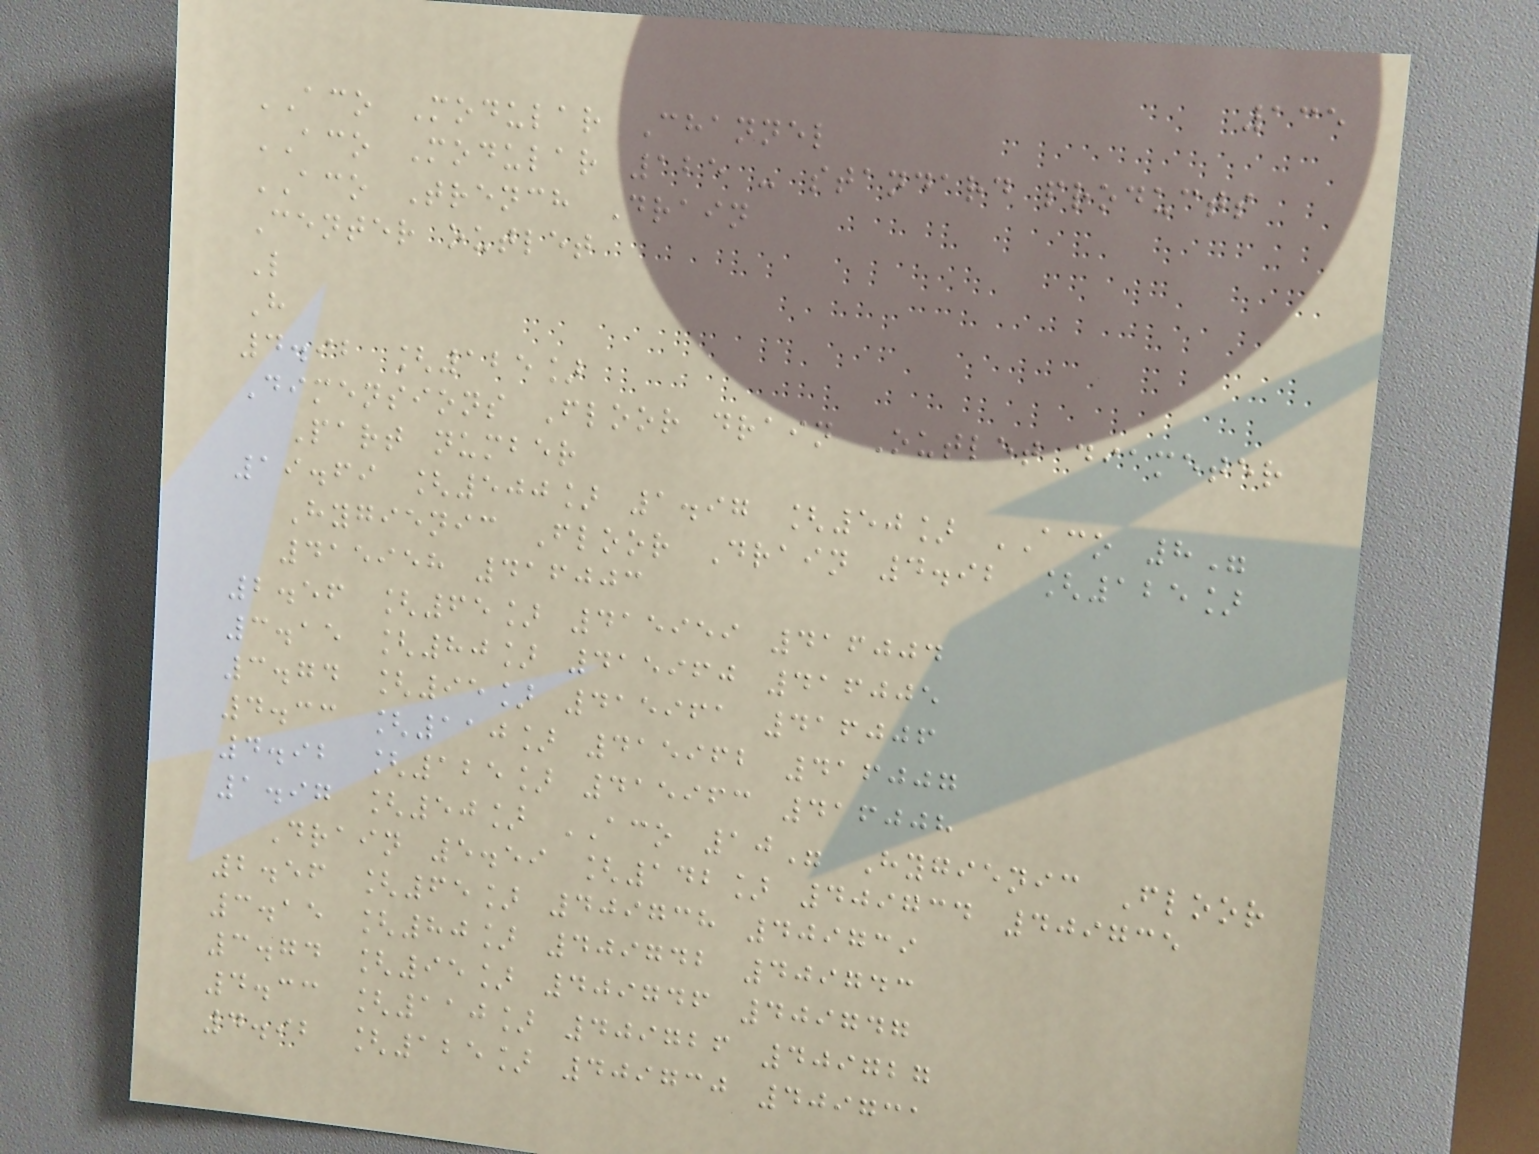135
ACO Modular Channel
ACO Modular 125 - standard products
ACO Trench Drain
Center outlet
L
H
4.92 [125]
Dimensions Floor drain Outlet diameter
Part number
19.69 [500] 1.97 [50] ACO 8"
Hygienic Floor Drain 4.92 [125]
415958 416003
2.56 [65] 415959 416004
3.15 [80] 415960 416005
3.74 [95] 415961 416006
4.33 [110] 415962 416007
4.92 [125] 415963 416008
1.97 [50] ACO 10" Hygienic Floor
Drain 5.59 [142] 409734 409735
2.56 [65] 409738 409739
3.15 [80] 409742 409743
3.74 [95] 409746 409747
4.33 [110] 409726 409727
4.92 [125] 409730 409731
